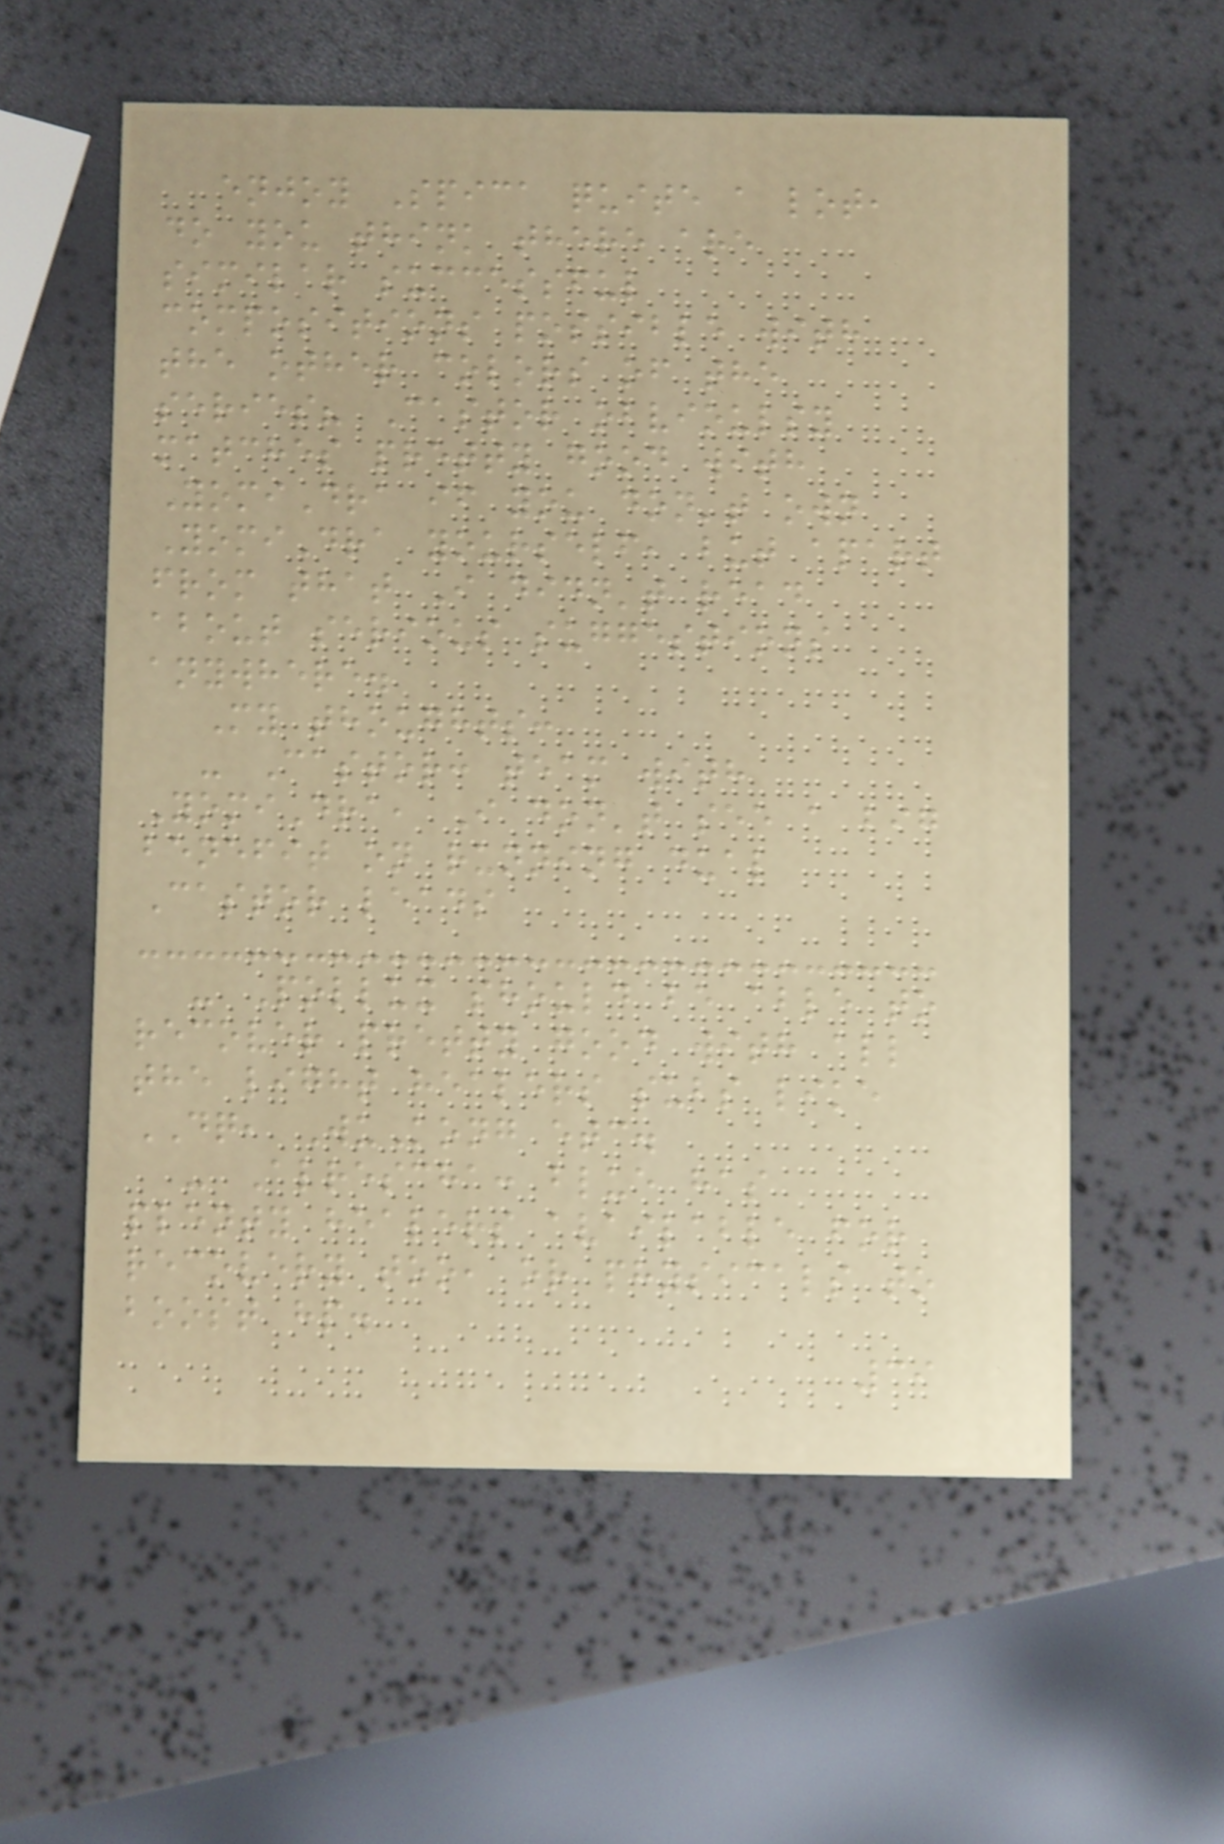enjoy Spica quite a lot,
do you think there are
similar successful
compositions possible with
the other colors of the
series? Castor obvioulsy
matches pretty good with
YomiDra if you don't own
YomiDra yourself, but apart
from that I didn't read
about serious suggestions
anywhere.
My thoughts:
- Castor: team with
YomiDra, I don't see a big
benefit on running dual
Castor leads
- Pollux should be able to
recover pretty good with all
the light healers subs like
DQ, WuKong etc.
- Alrescha: blue has
plenty healers available for
recovery too, or physicals to
boost hp.
39
